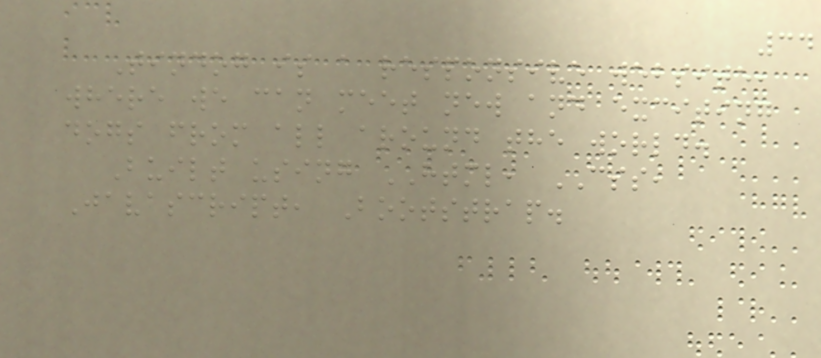34
Tindog is a responsive website,
where we can meet new and exciting
dogs from all around the world.
Built using HTML, CSS,
Javascript, Bootstrap.
